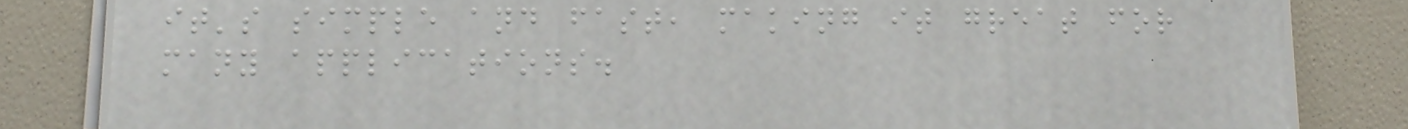it's simple and fast, making it great for
many applications.
